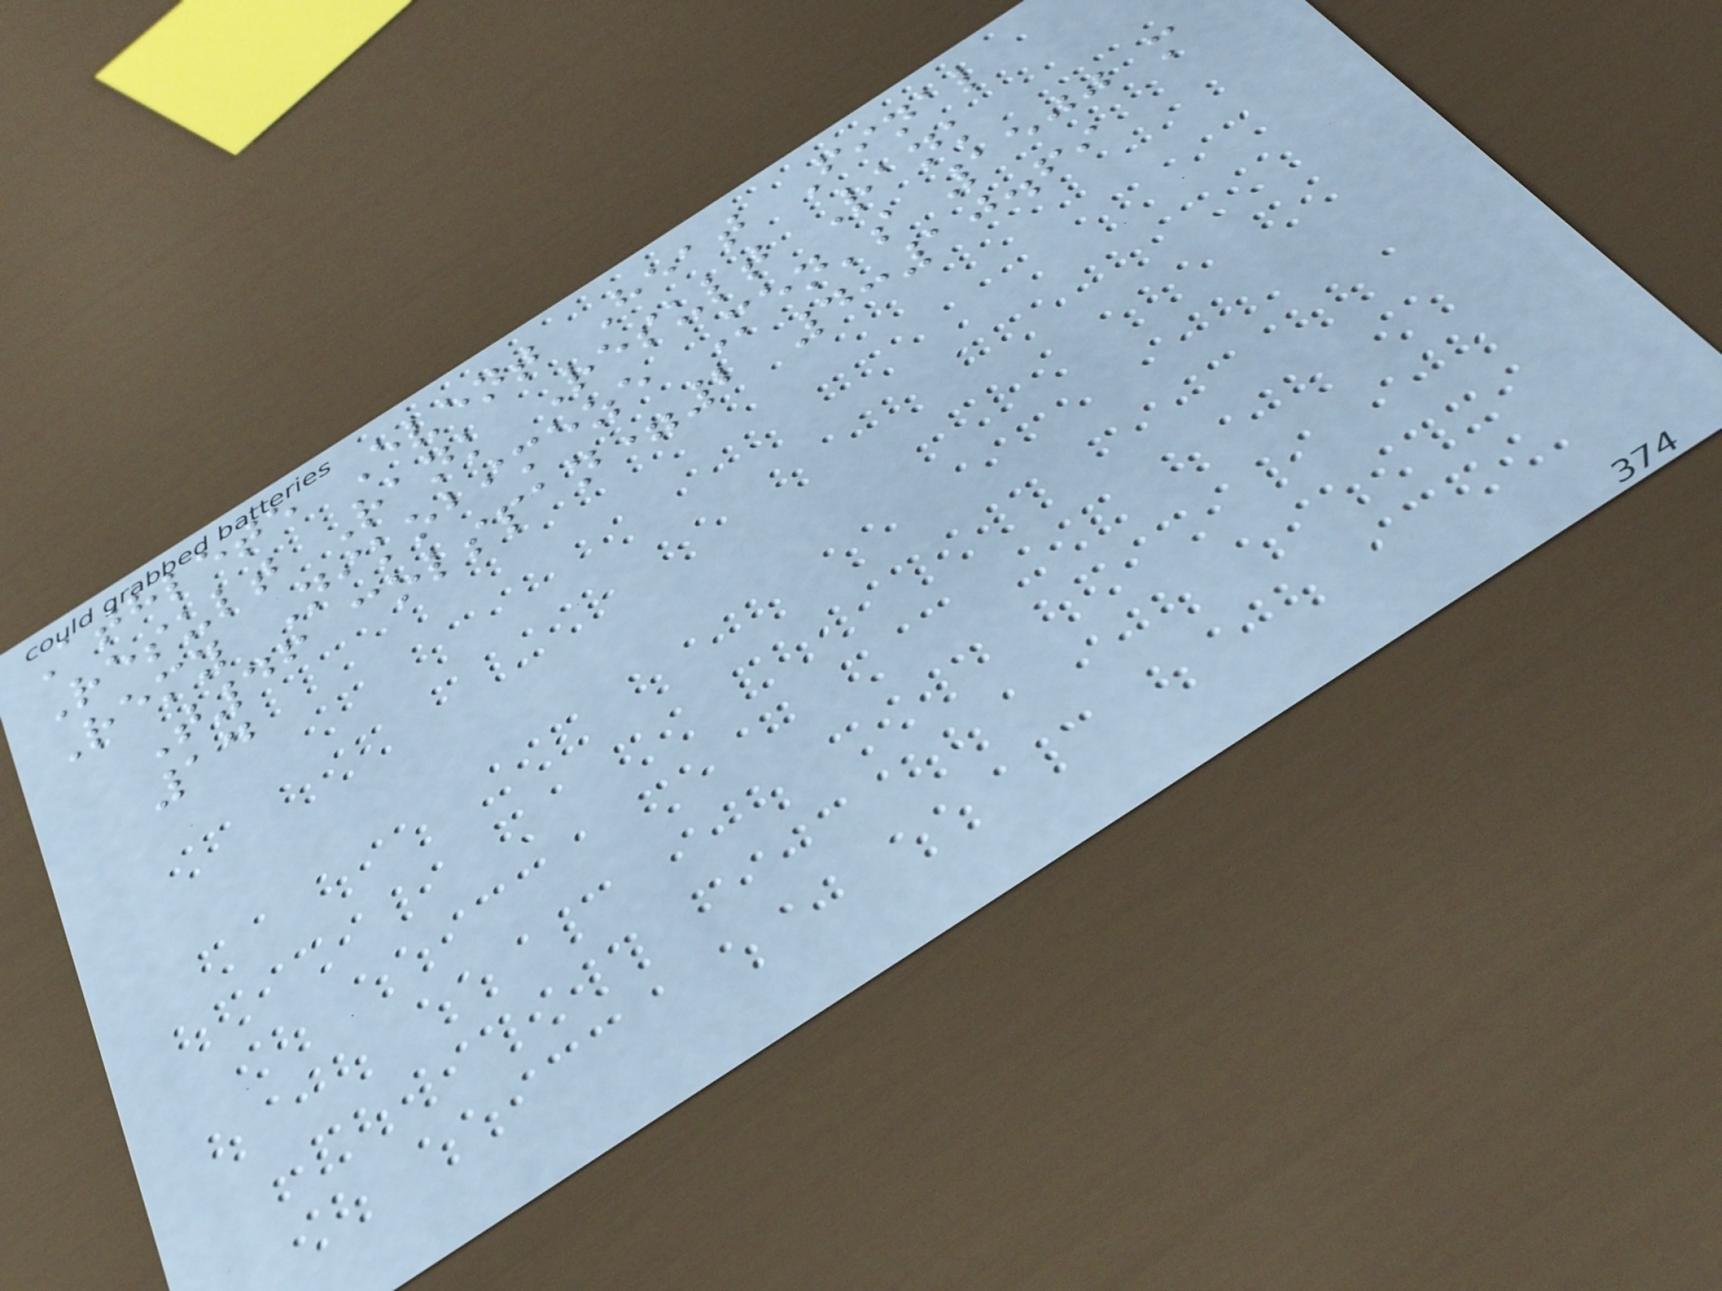Athlete Event Heat Final
Result Rank Result Rank
Remy Nikobimeze Men's 1500 m
T46 colspan=2 4:10.69
14
